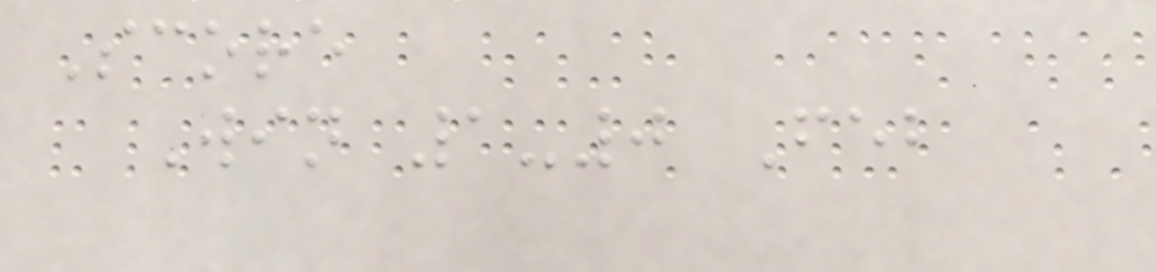Score
Win 1-0 Feb
